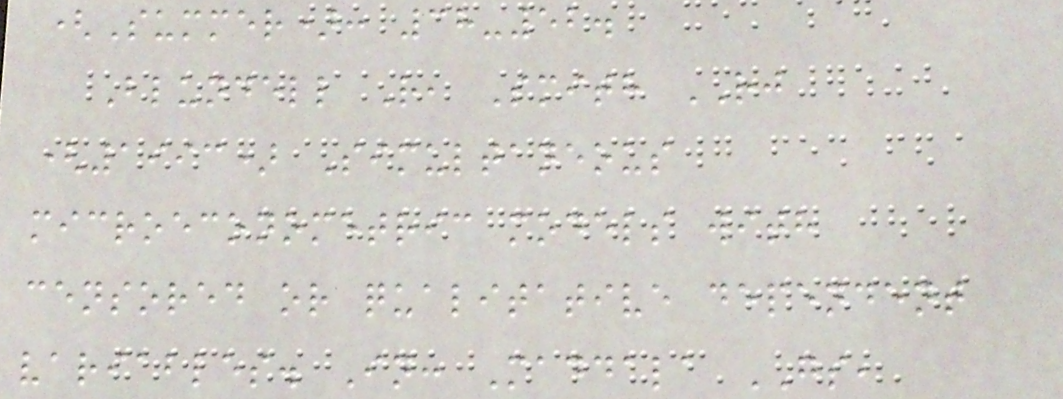(Summer): 38-52.
Blundell R, Smith RJ
(1993) Simultaneous
microeconometric models with
censored or qualitative dependent
variables. In: Maddala GS,
